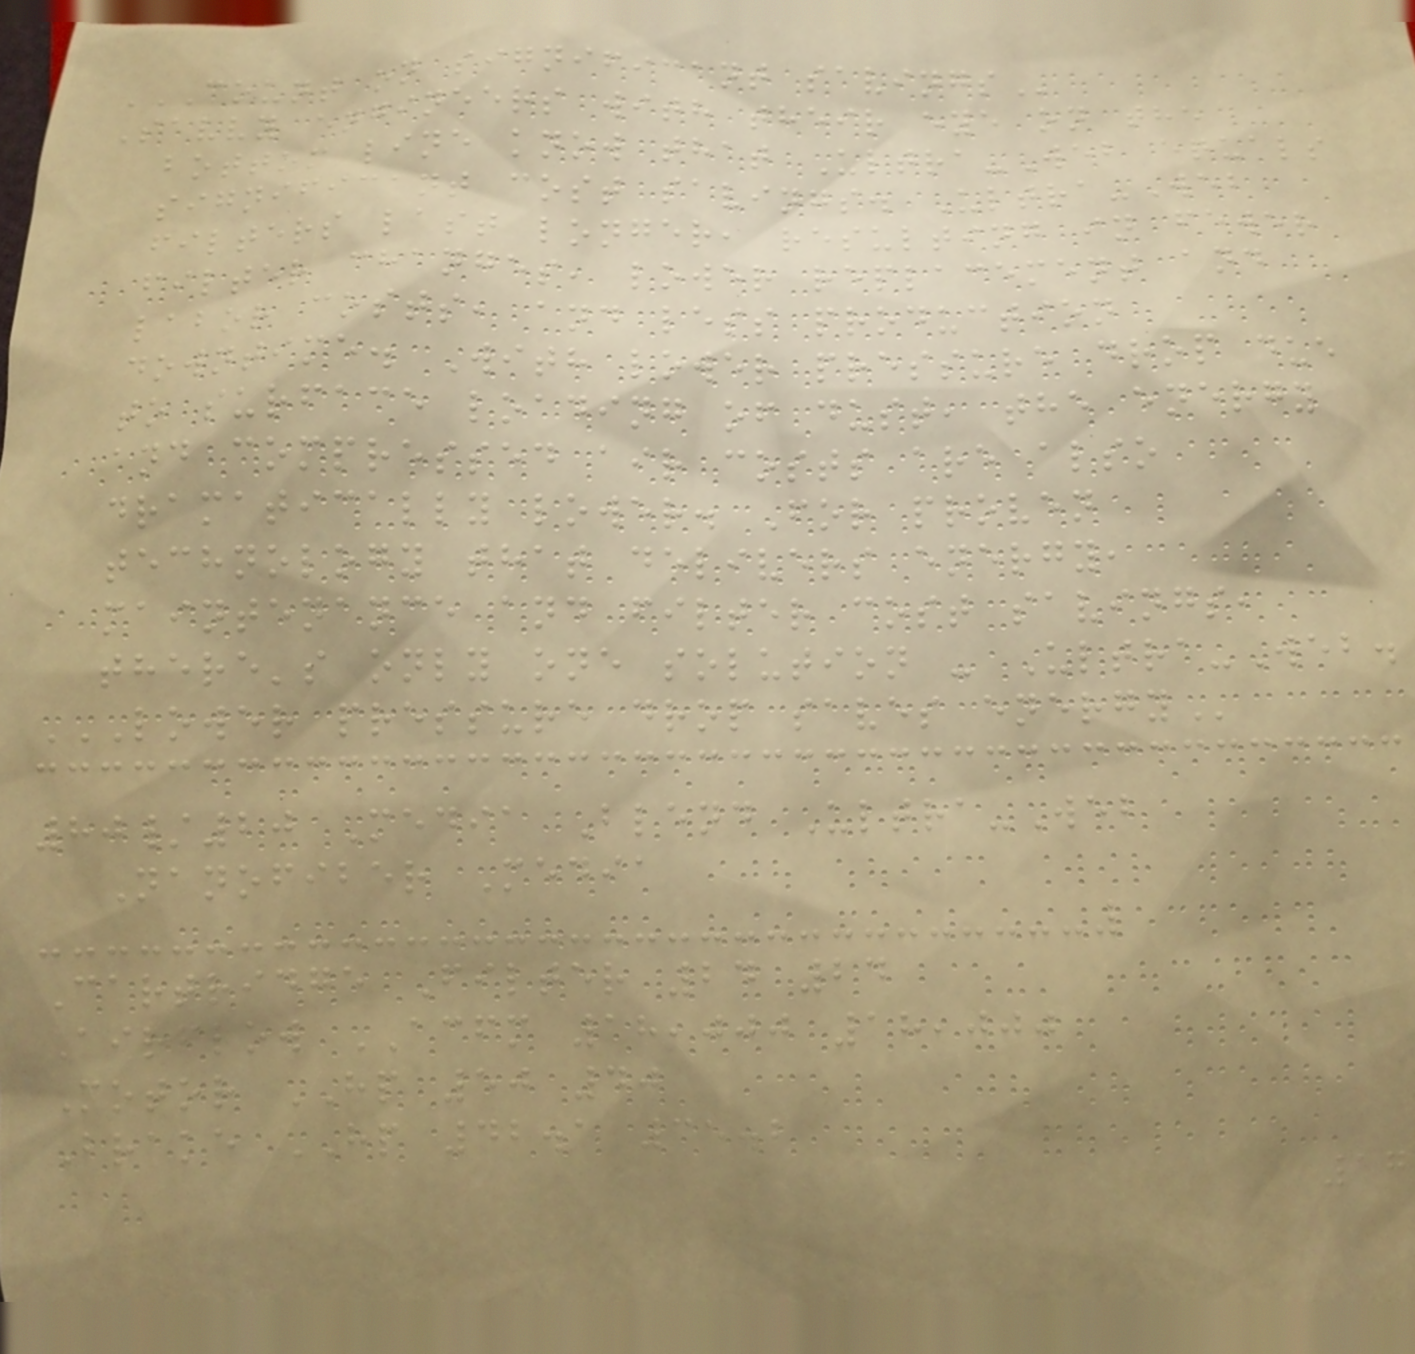COUNT ON SIGNIFICANT SAVINGS
Savvy engineers with their eye on the
bottom line know that Ultra-Web equals
significant cost savings. Ultra-Web
filters last longer, resulting in fewer
filter changes, lower replacement and
labor costs, and less production
downtime. With lower pressure drop due
to surface loading of dust, the energy
and compressed air costs are also
dramatically lower. For proven
technology that delivers energy,
maintenance and filter cost savings,
there's only one solution - Ultra-Web.
LOWER PRESSURE DROP SAVES ENERGY
80/20 Media Blend Ultra-Web
Nanofiber Media
Cartridge Filter 24 24
Airflow ACFM 18,000 18,000
Motor HP 50 40
Brake HP 42.1 35.2
17
